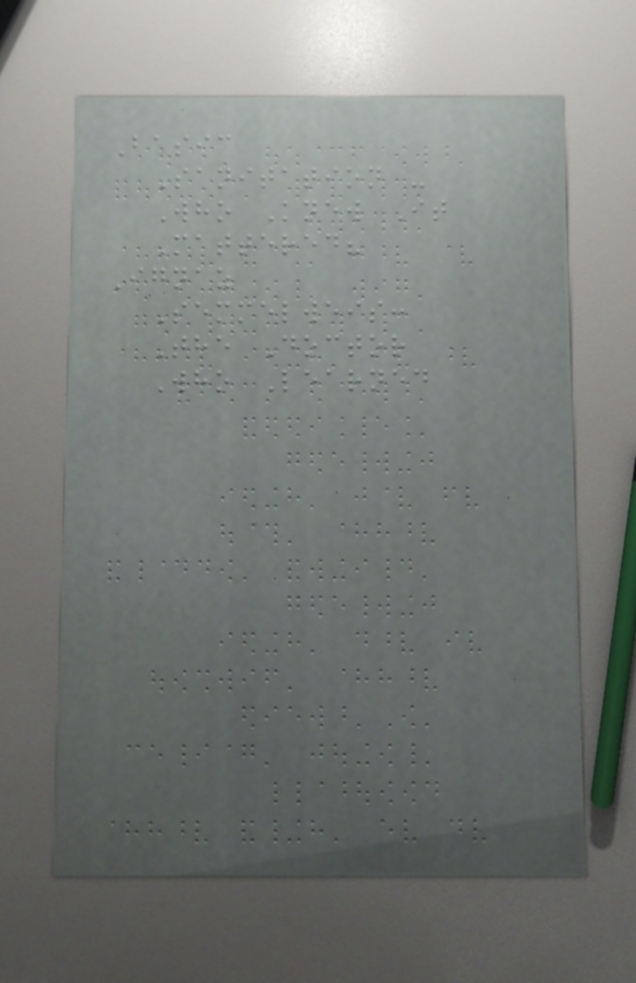Basic
Sanitation -
Who Knew It
Mattered?
Ignaz
Semmelweis:
The Doctor
Who Learned
